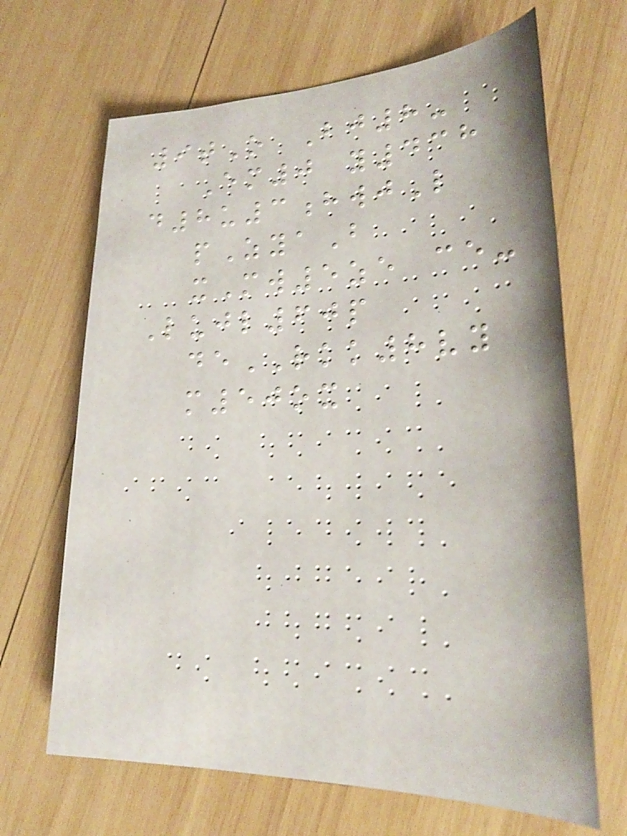9tO Bj8-
Em0 y438
d8u3hwjL
pZyaB
xMw5ze ce-
Lujl60p
deRKK8vy
m50ox
